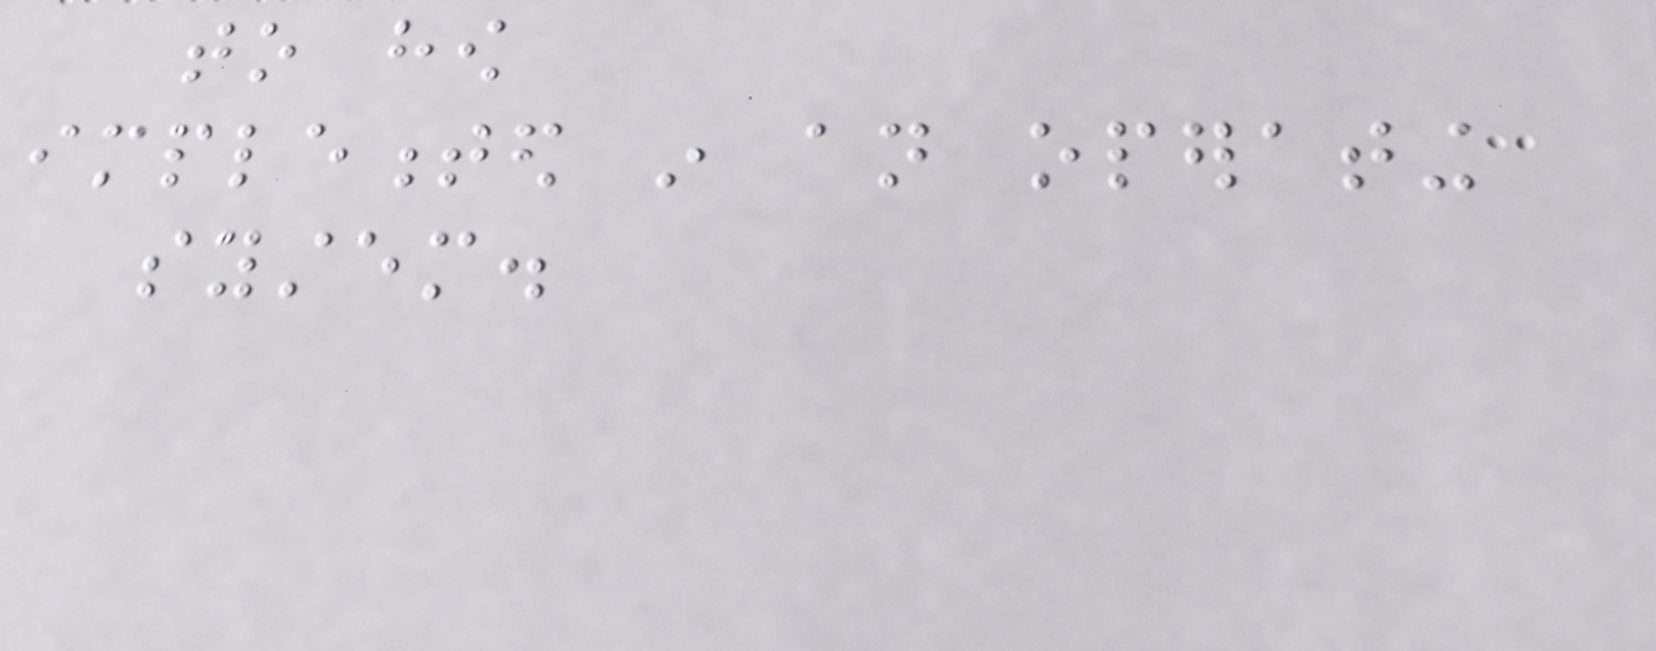to how
implemented in an operating
system.
